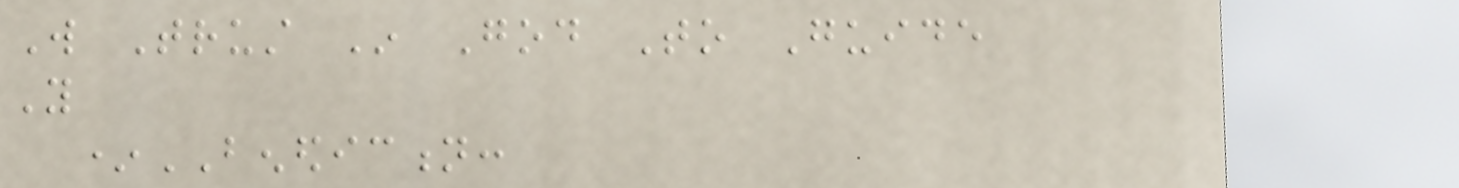Will Trust In God To Guide
You
*BENEDICTION:
